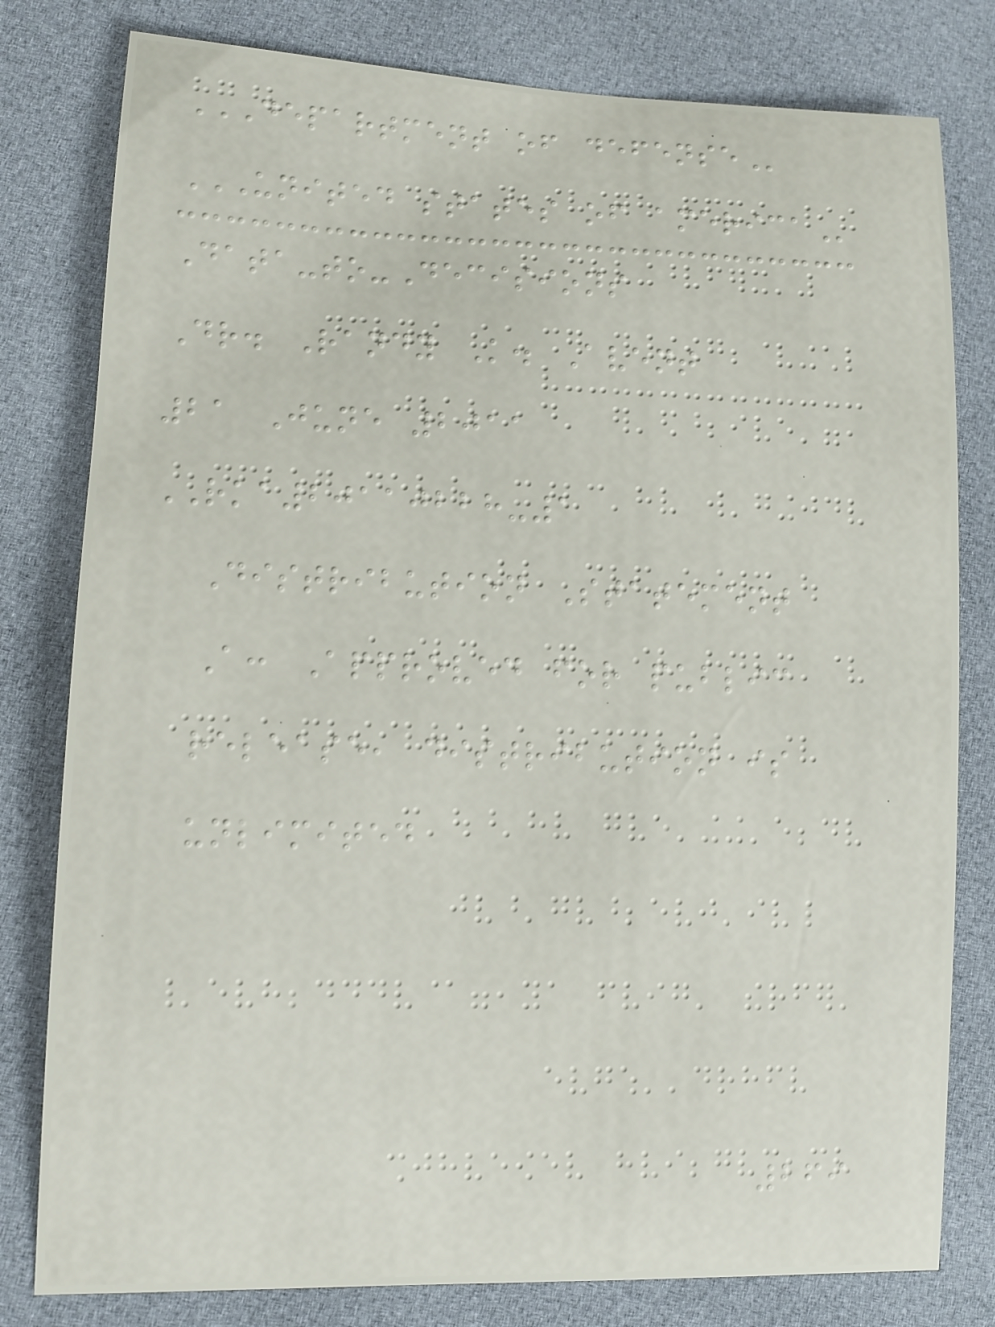DEPARTMENT OF DEFENSE
UNITED STATES OF AMERICA
Data-to-Decisions
Dr. Randy K. Avent
21 June 2011
RKA20110228-1
Distribution Statement
A: Approved for public
release, distribution is
unlimited
269
